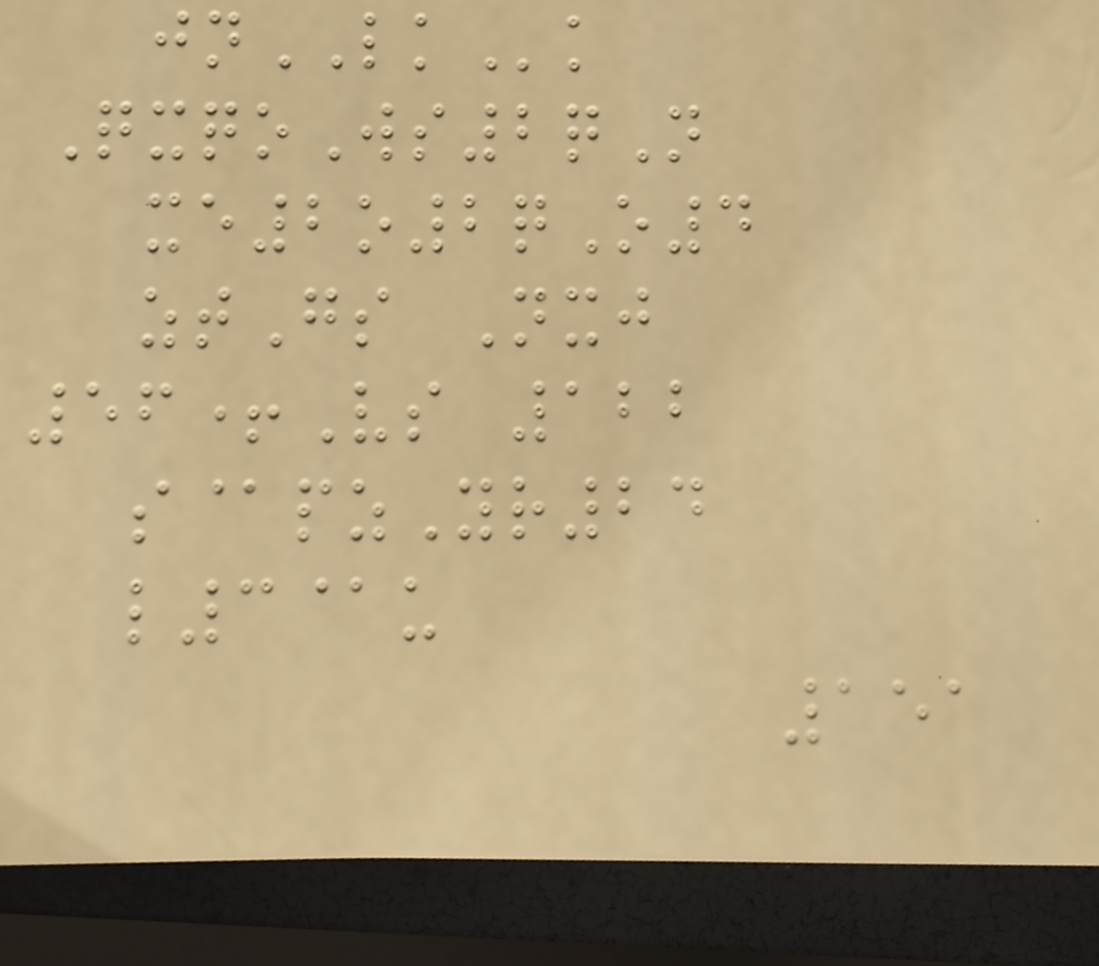jnLKk
QxqoWs2qN
xe2o2qO4
ztGs Nxj
56+Vs 122
s@pzYr24
l3@u
151
